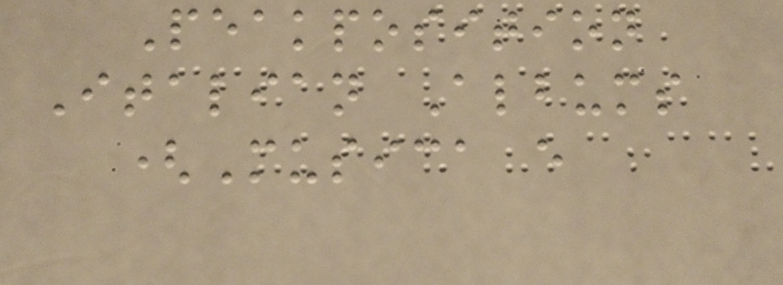Peakposition
Italian Albums
(Musica e
